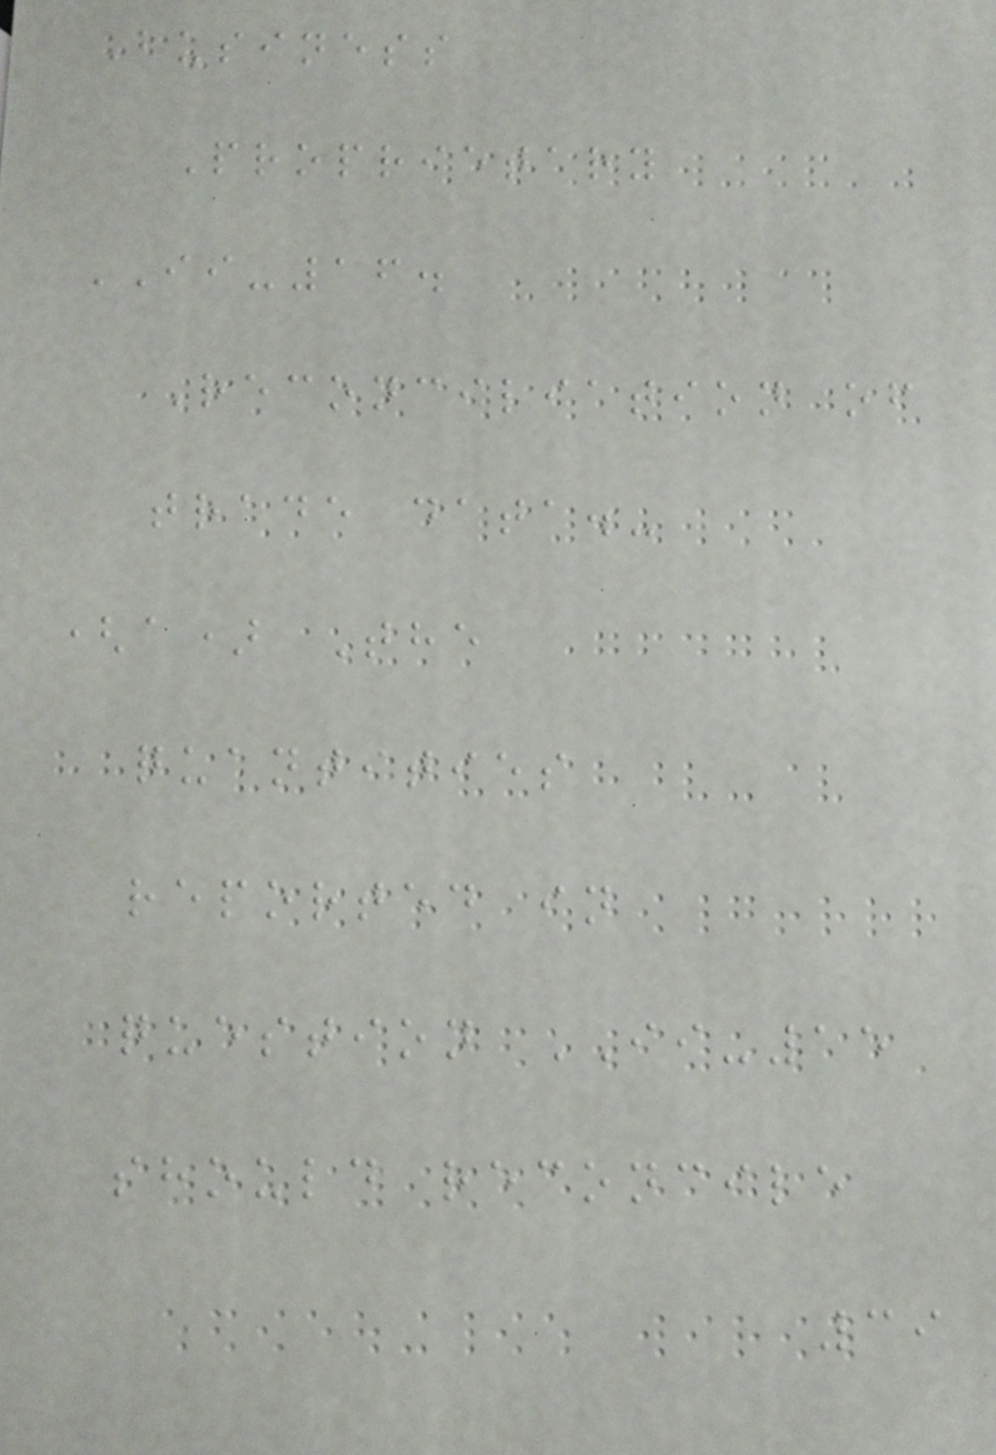Business
Proprietary
II-16.
Reconciliation of
trade data.-
(a) The
quantities
reported in
question II-15
should reconcile
39
